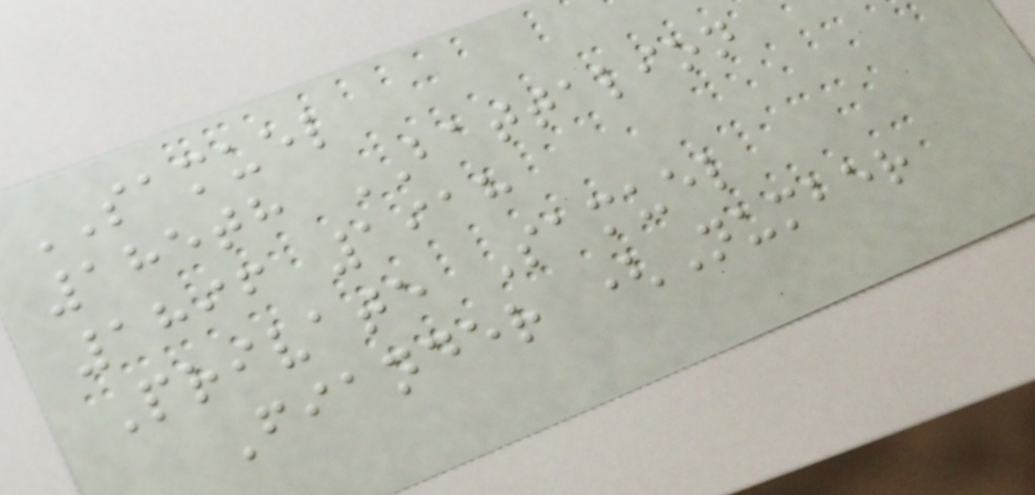SAMUEL
185th BATTALION
1896 1918
Private Samuel
Fiander (Number
